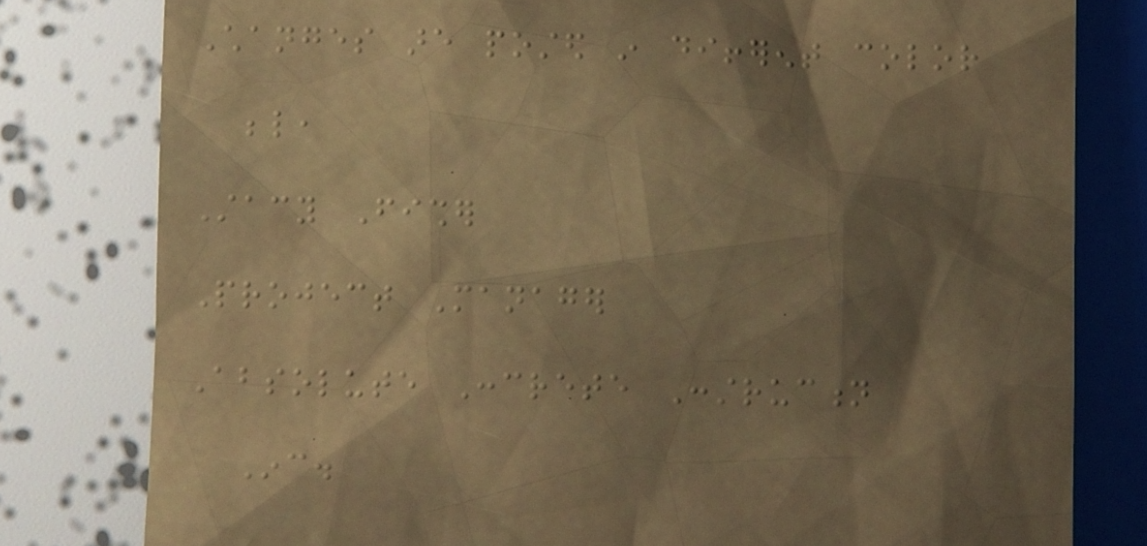Changes are posted in different color
below,
Stacy Fisher
Project Manager
Absolute Concrete Construction
Inc.
